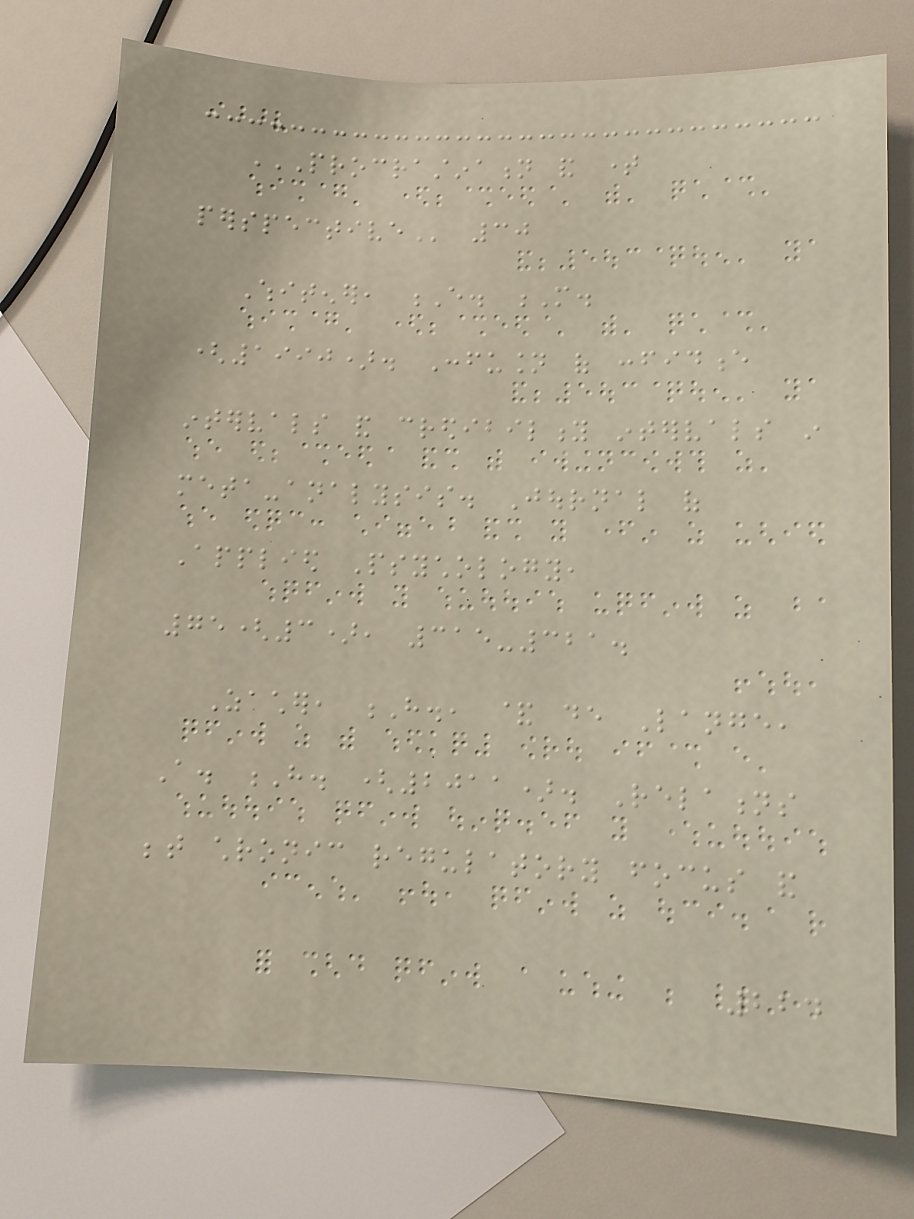PROCRASTINATION AND TIME
PERSPECTIVE 30
Whitener, E. M.
(1990). Confusion of confidence
intervals and credibility intervals in
meta-analysis. Journal of
Applied Psychology,
75(3), 315-321.
Zacher, H., & de Lange,
A. H. (2011). Relations
between chronic regulatory focus and
224
